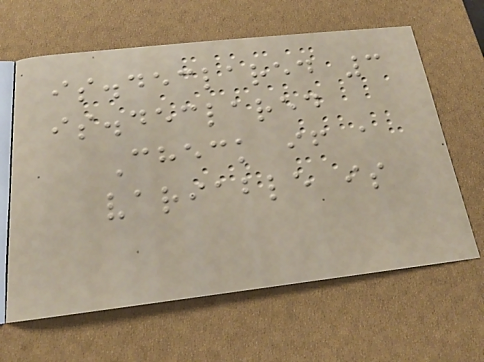is.declared 3
is.declared
Check if a
variable is
